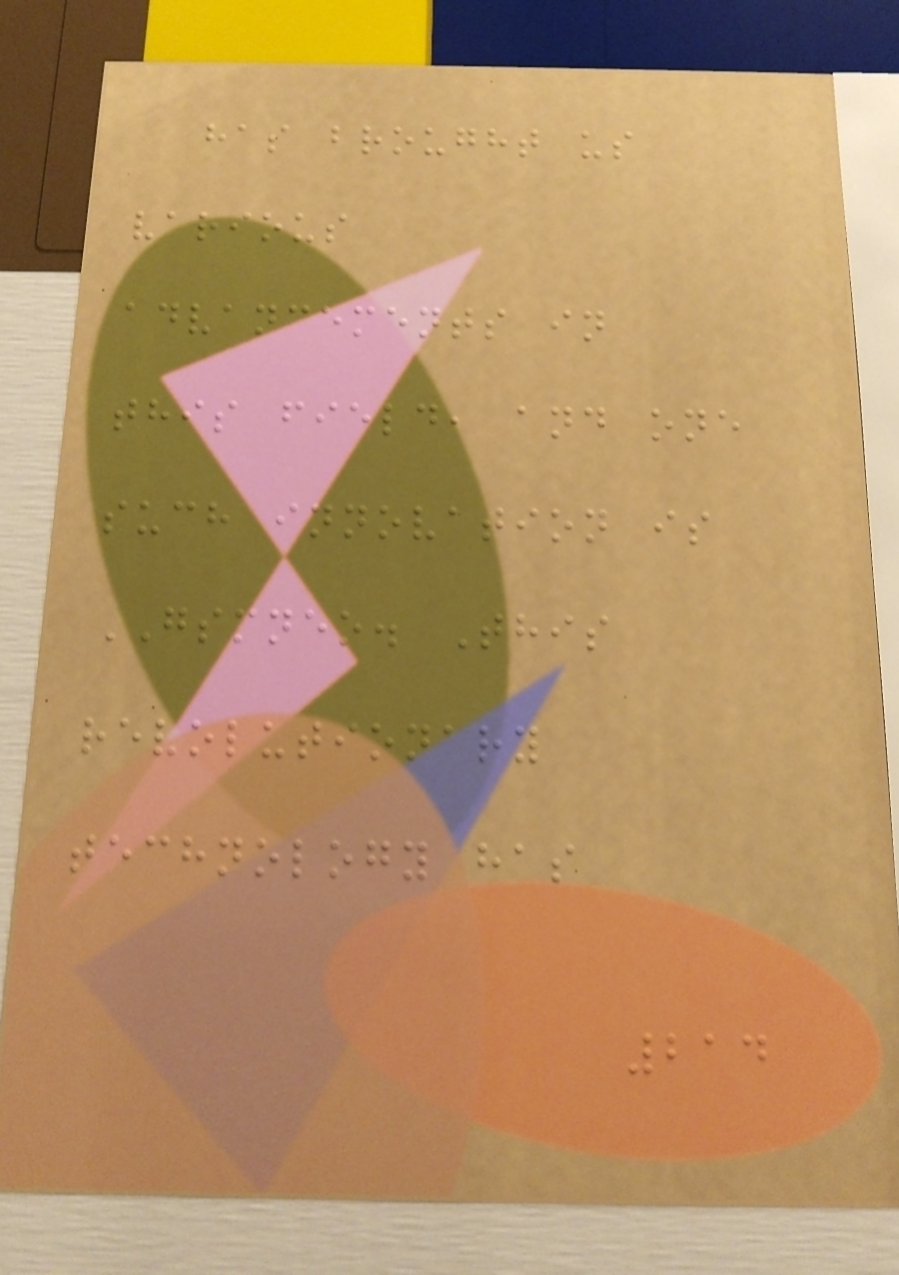has brought us
various
advancements in
this field, and one
such innovation is
GSMNEO. This
revolutionary
technology has
214
